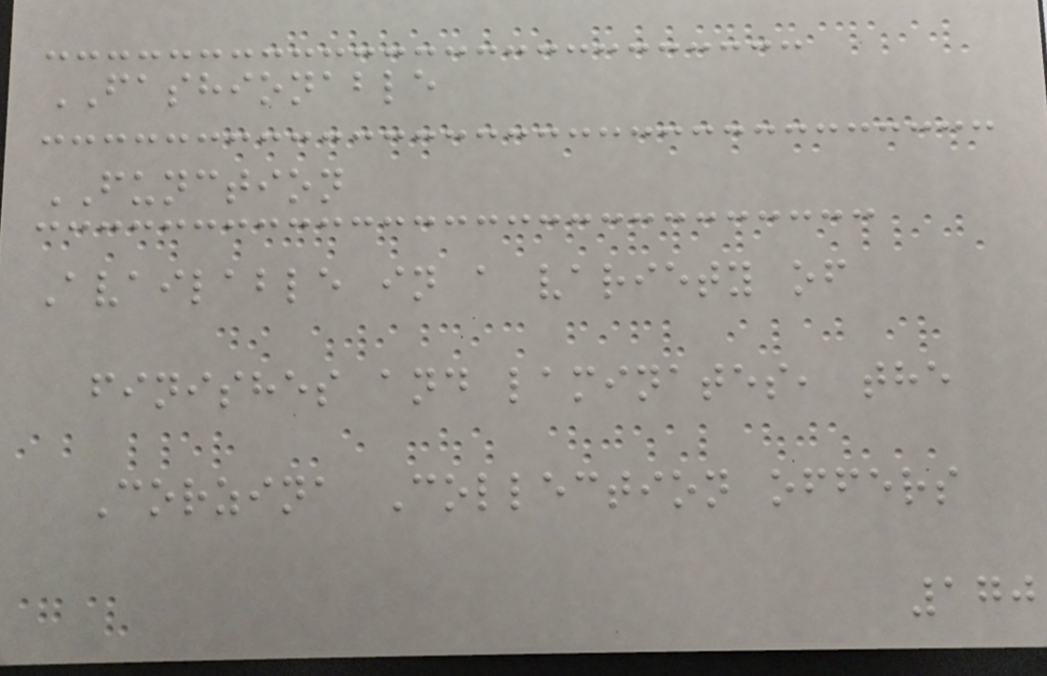FASHIONABLE
FUNCTION
Available in a variety of
finishes and laminates, the
Corzina Collection offers
170
